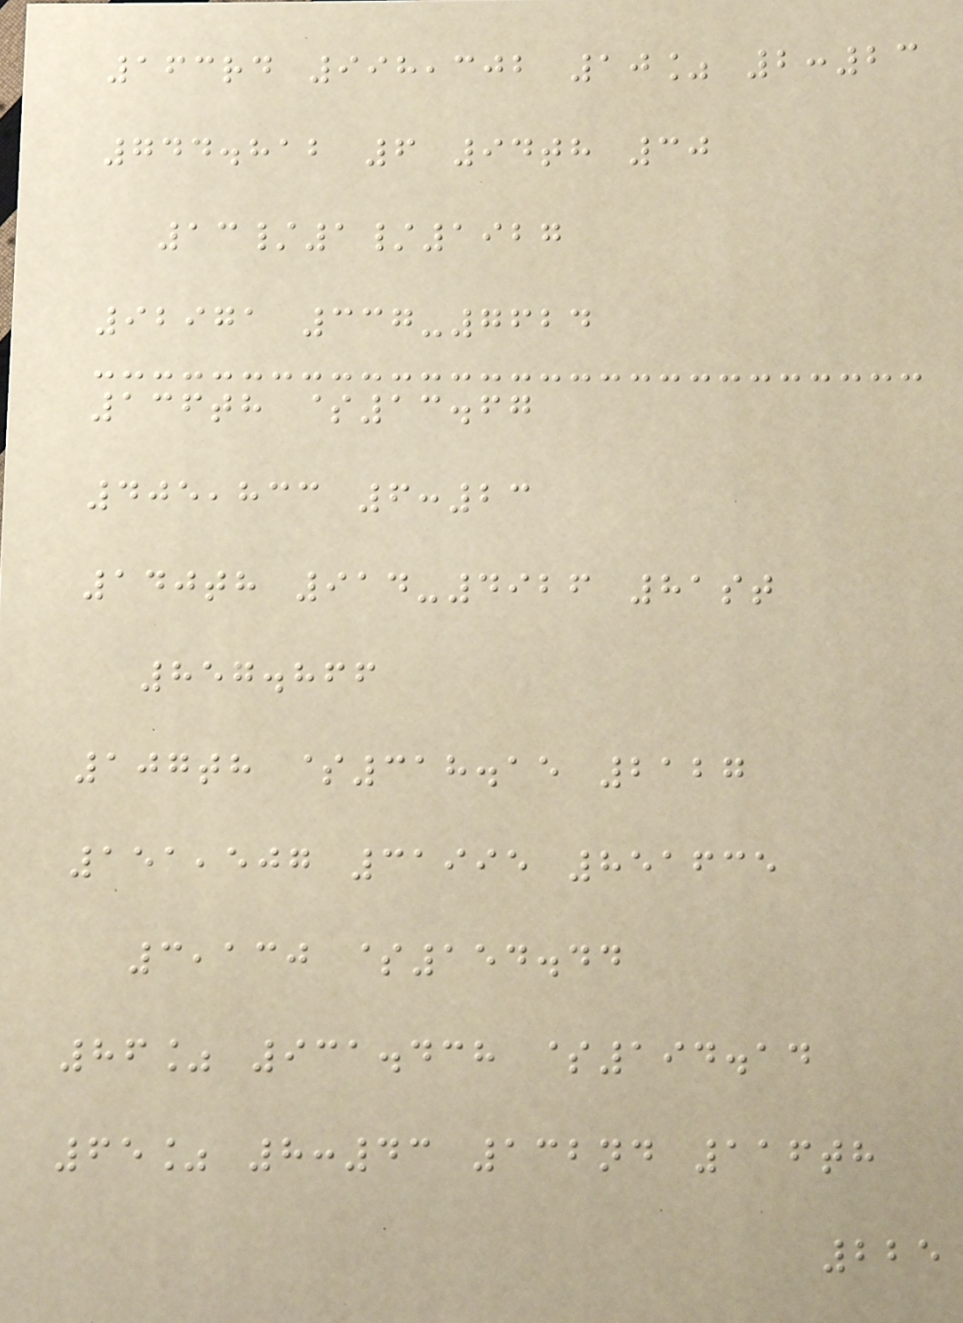163rd 998,302 10% 2:23
744.812 6 94th 30
13/1/1927
92971 337-7624
136th $13.67
405,833 6:23
140th 914-4926 81st
857.866
107th $318.15 2127
151,507 31995 851635
3,130 $154.44
86% 931.438 $194.14
65% 8:43 132nd 116th
225
